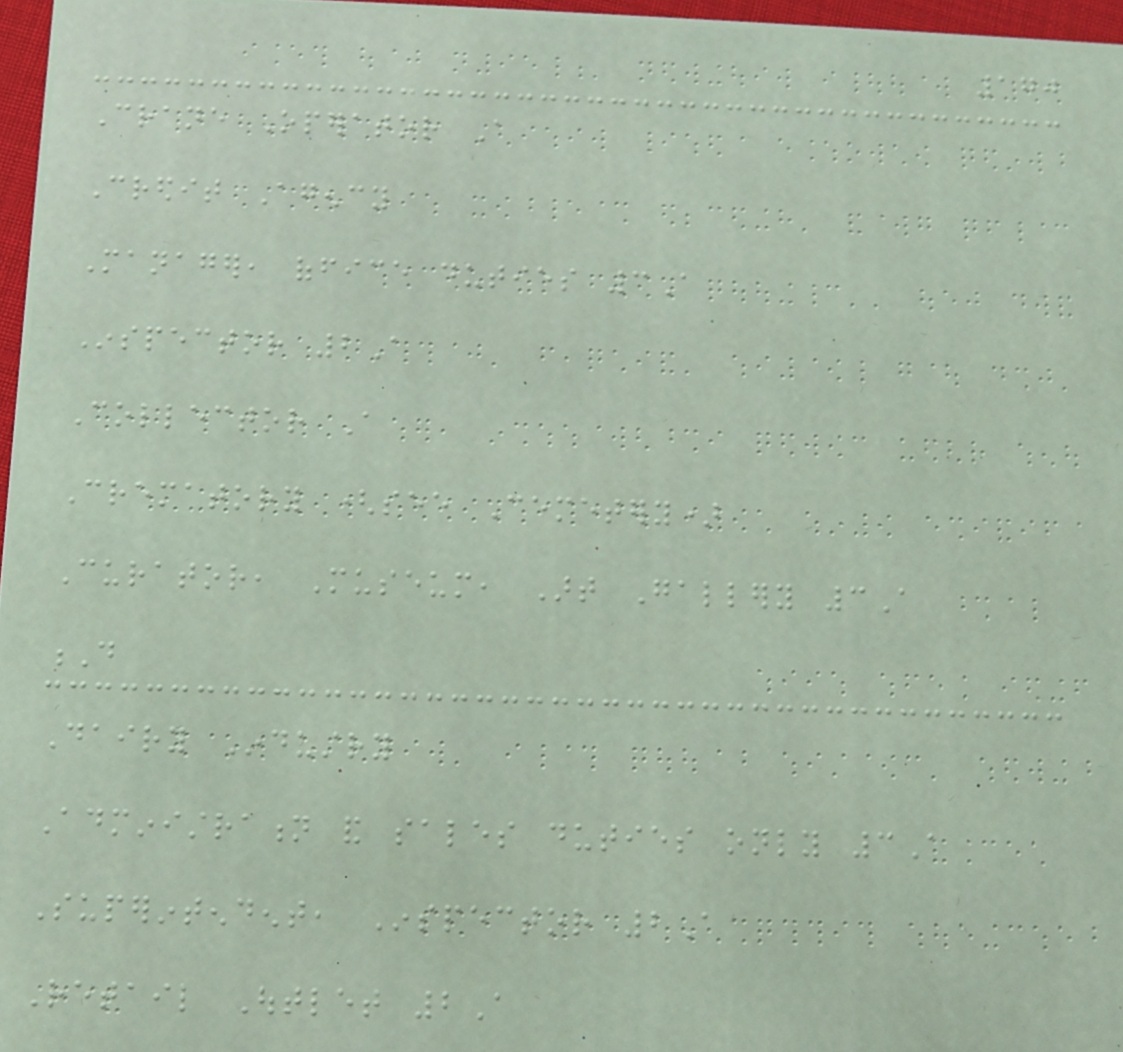170
Crane Operator A
Credit Agency
Manager, office duties 3A
Inspector 2A
Collector A
Crematory (see Cemetery)
Curator, Museum, Art Gallery 3A
D
Dairy Industry
Administration and sales duties only 3A
Superintendent, Inspector 2A
Retail Outlet 2A
